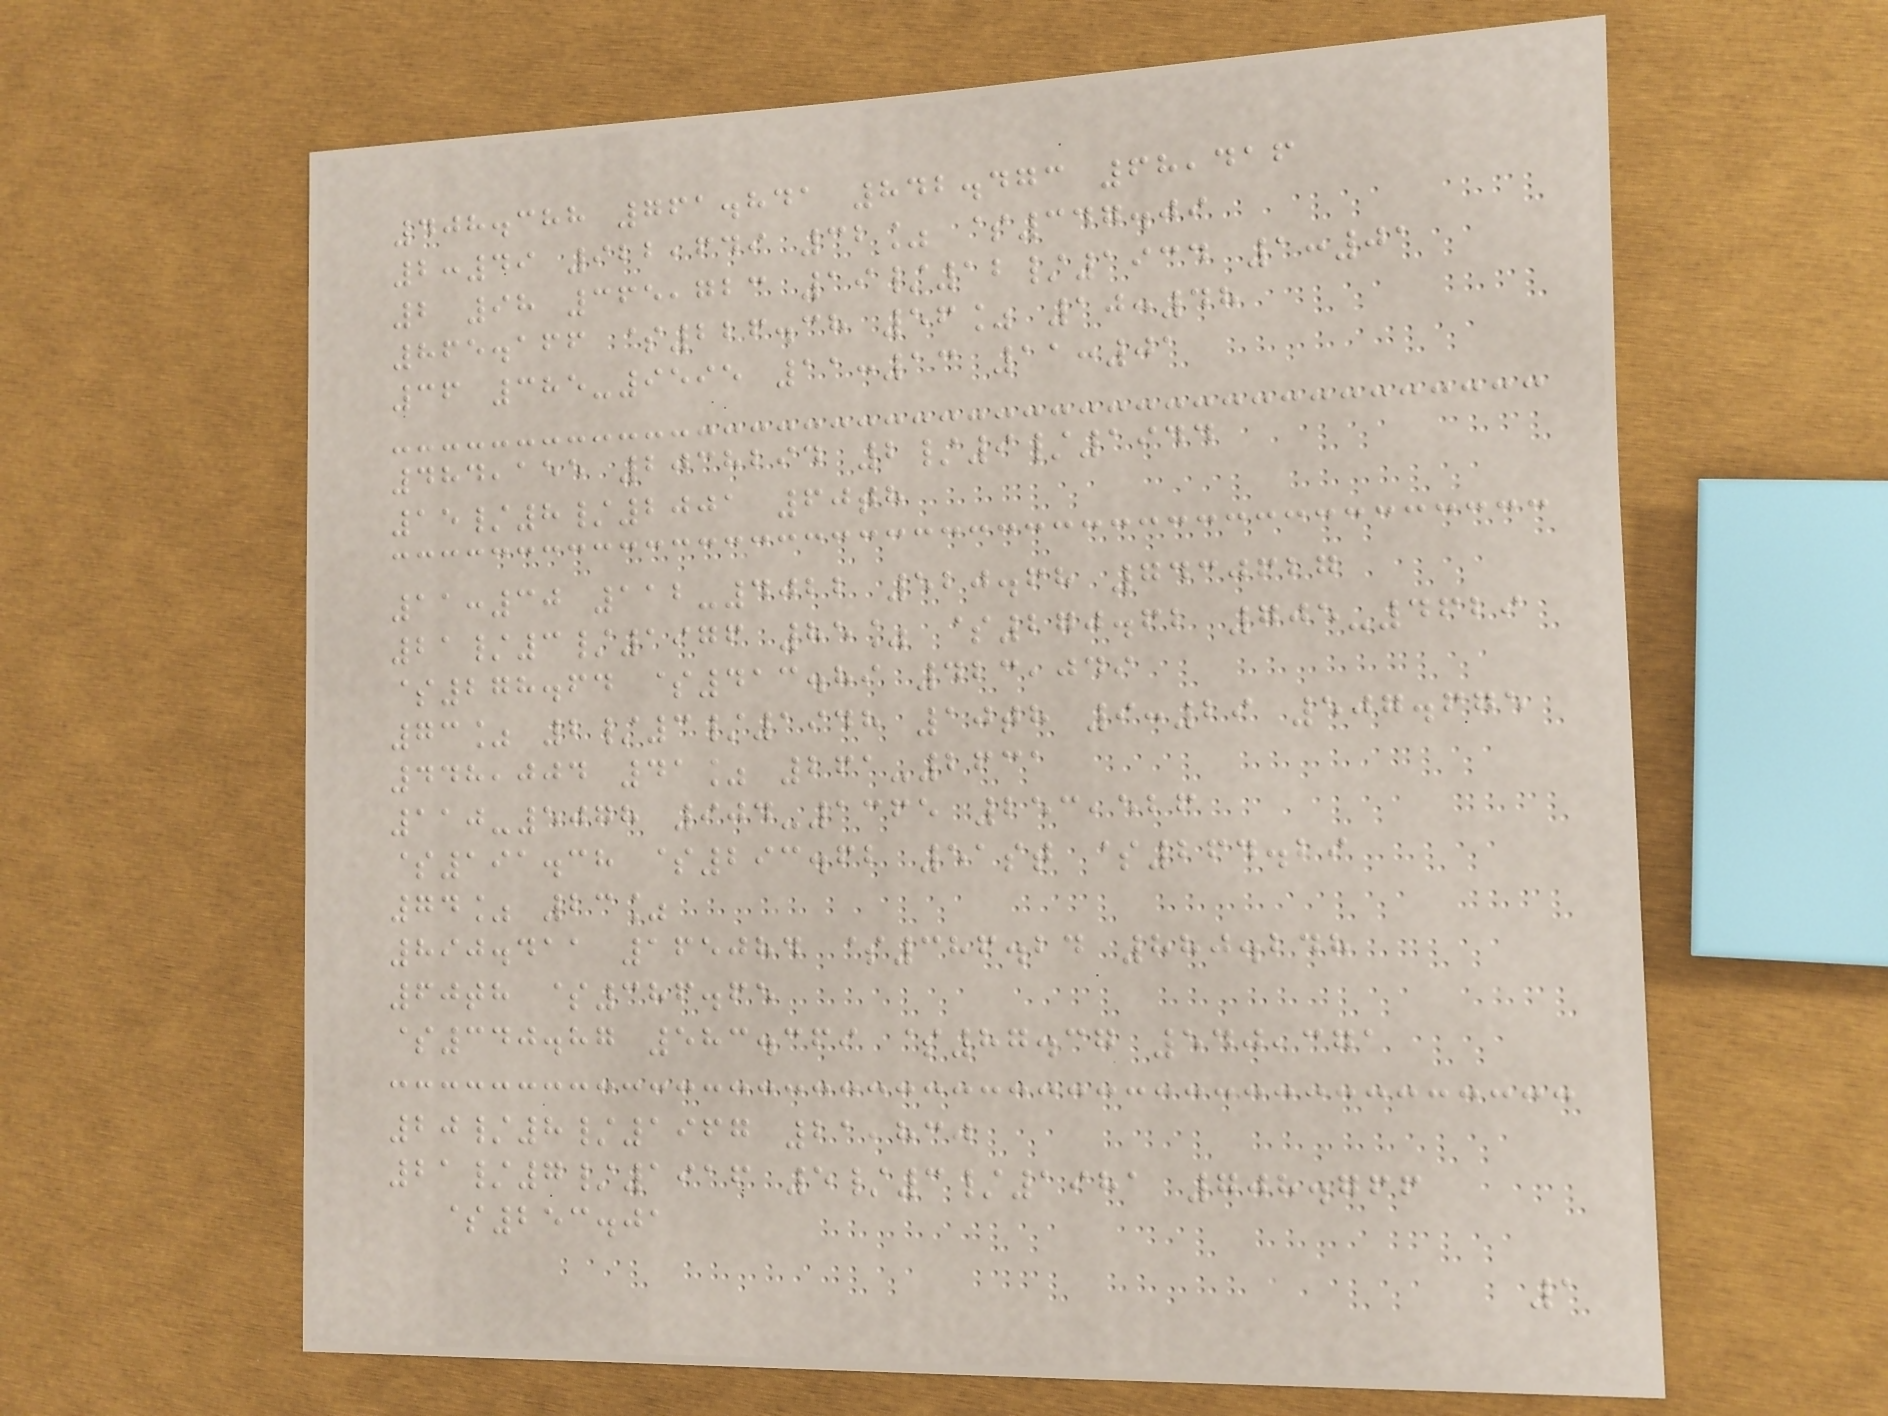408.388 761.841 842.473 68,416
2:49 922,649 32% $347.09
2 98 365,723 19/12/1934 1:01
865.166 $226.38 56% 10:48
36 385-9595 11:13 11:01
484,155 2038294 2/9/1944
15/8/2001 60th
11:30 112-4022 520.68 7430627
21/3/1976 85% $270.62 705-4629
$278.64 $413.89 423,049
73% 2/3/1948 10th 9:29 507.675
448,004 41% 261-2631
110-5078 904-1365 253,526
$191.38 $293.62 51st $264.29
74% 23%
890.411 165084 $386.24 880.248
60th $386.65
$340.87 583.369 $87.37 540,371
20/8/1967 21,830
21/7/1916 5/3/1981 708.766
$253.01
1
